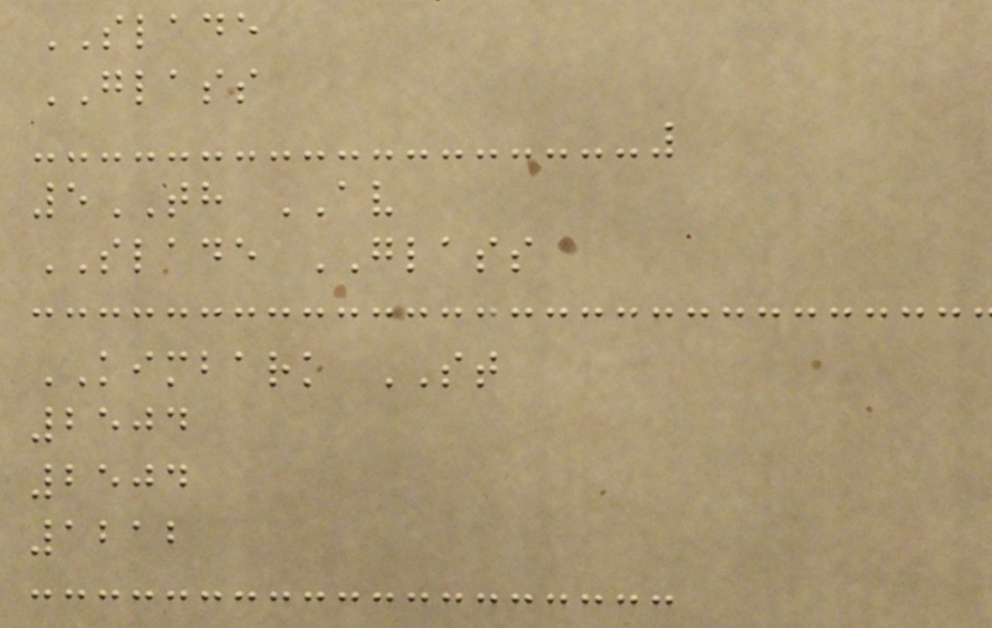SLADE
GLASS
5TH AV
SLADE GLASS
KIMBARK ST
2504
2504
1212
